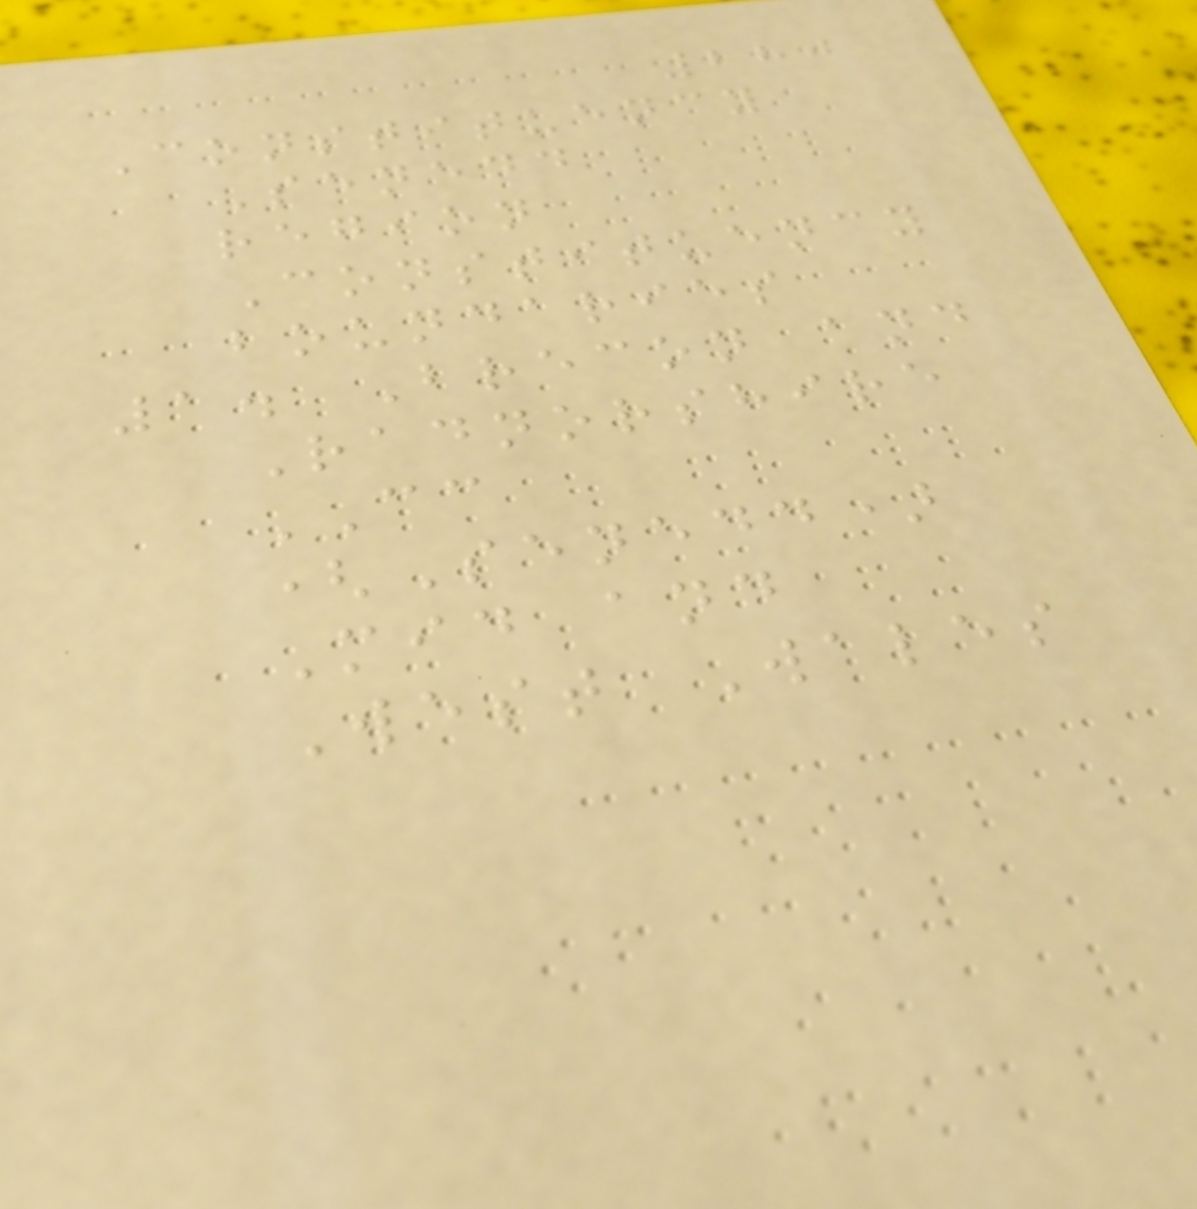280
Constituency
Senedd
region
Constituency
boundaries
1. Brecon and
Radnorshire
CC
(Senedd)
Mid and
West Wales
